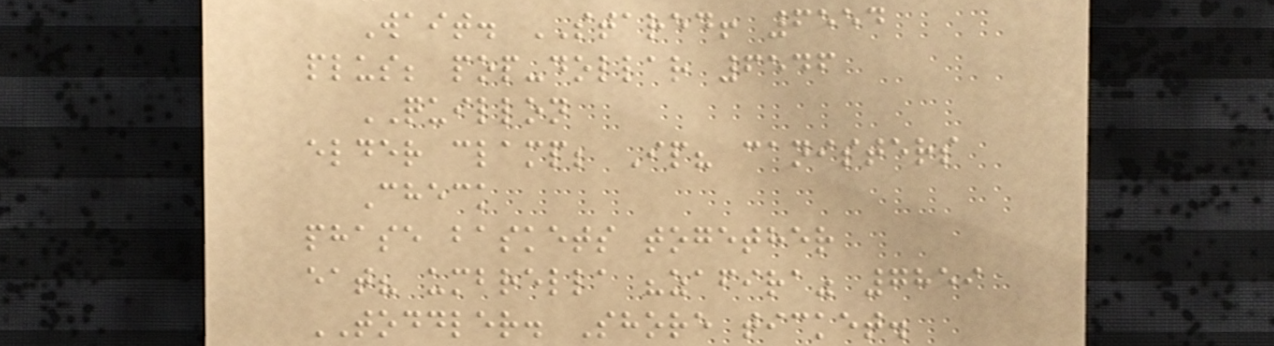Wait. STARED! 6554
plus; pop-dollar 6546
QUILLON
elder clamp; Ip? canisters
Check
phase baskets together
eat? umbrella "zafira" 7859
TODDLER. Shore ticket.
